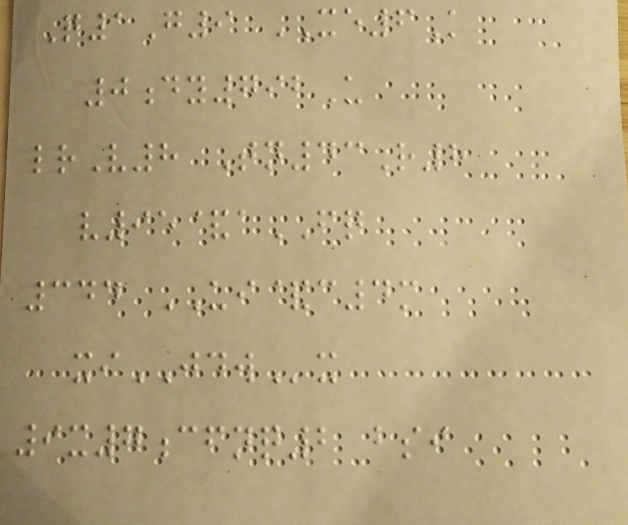Q1G9 XE6K
0dy792U
lrV8 Tn43R8
v95&aFQ
344 UI&c4m
xiJDWx
9x7cfnq2 bsi
